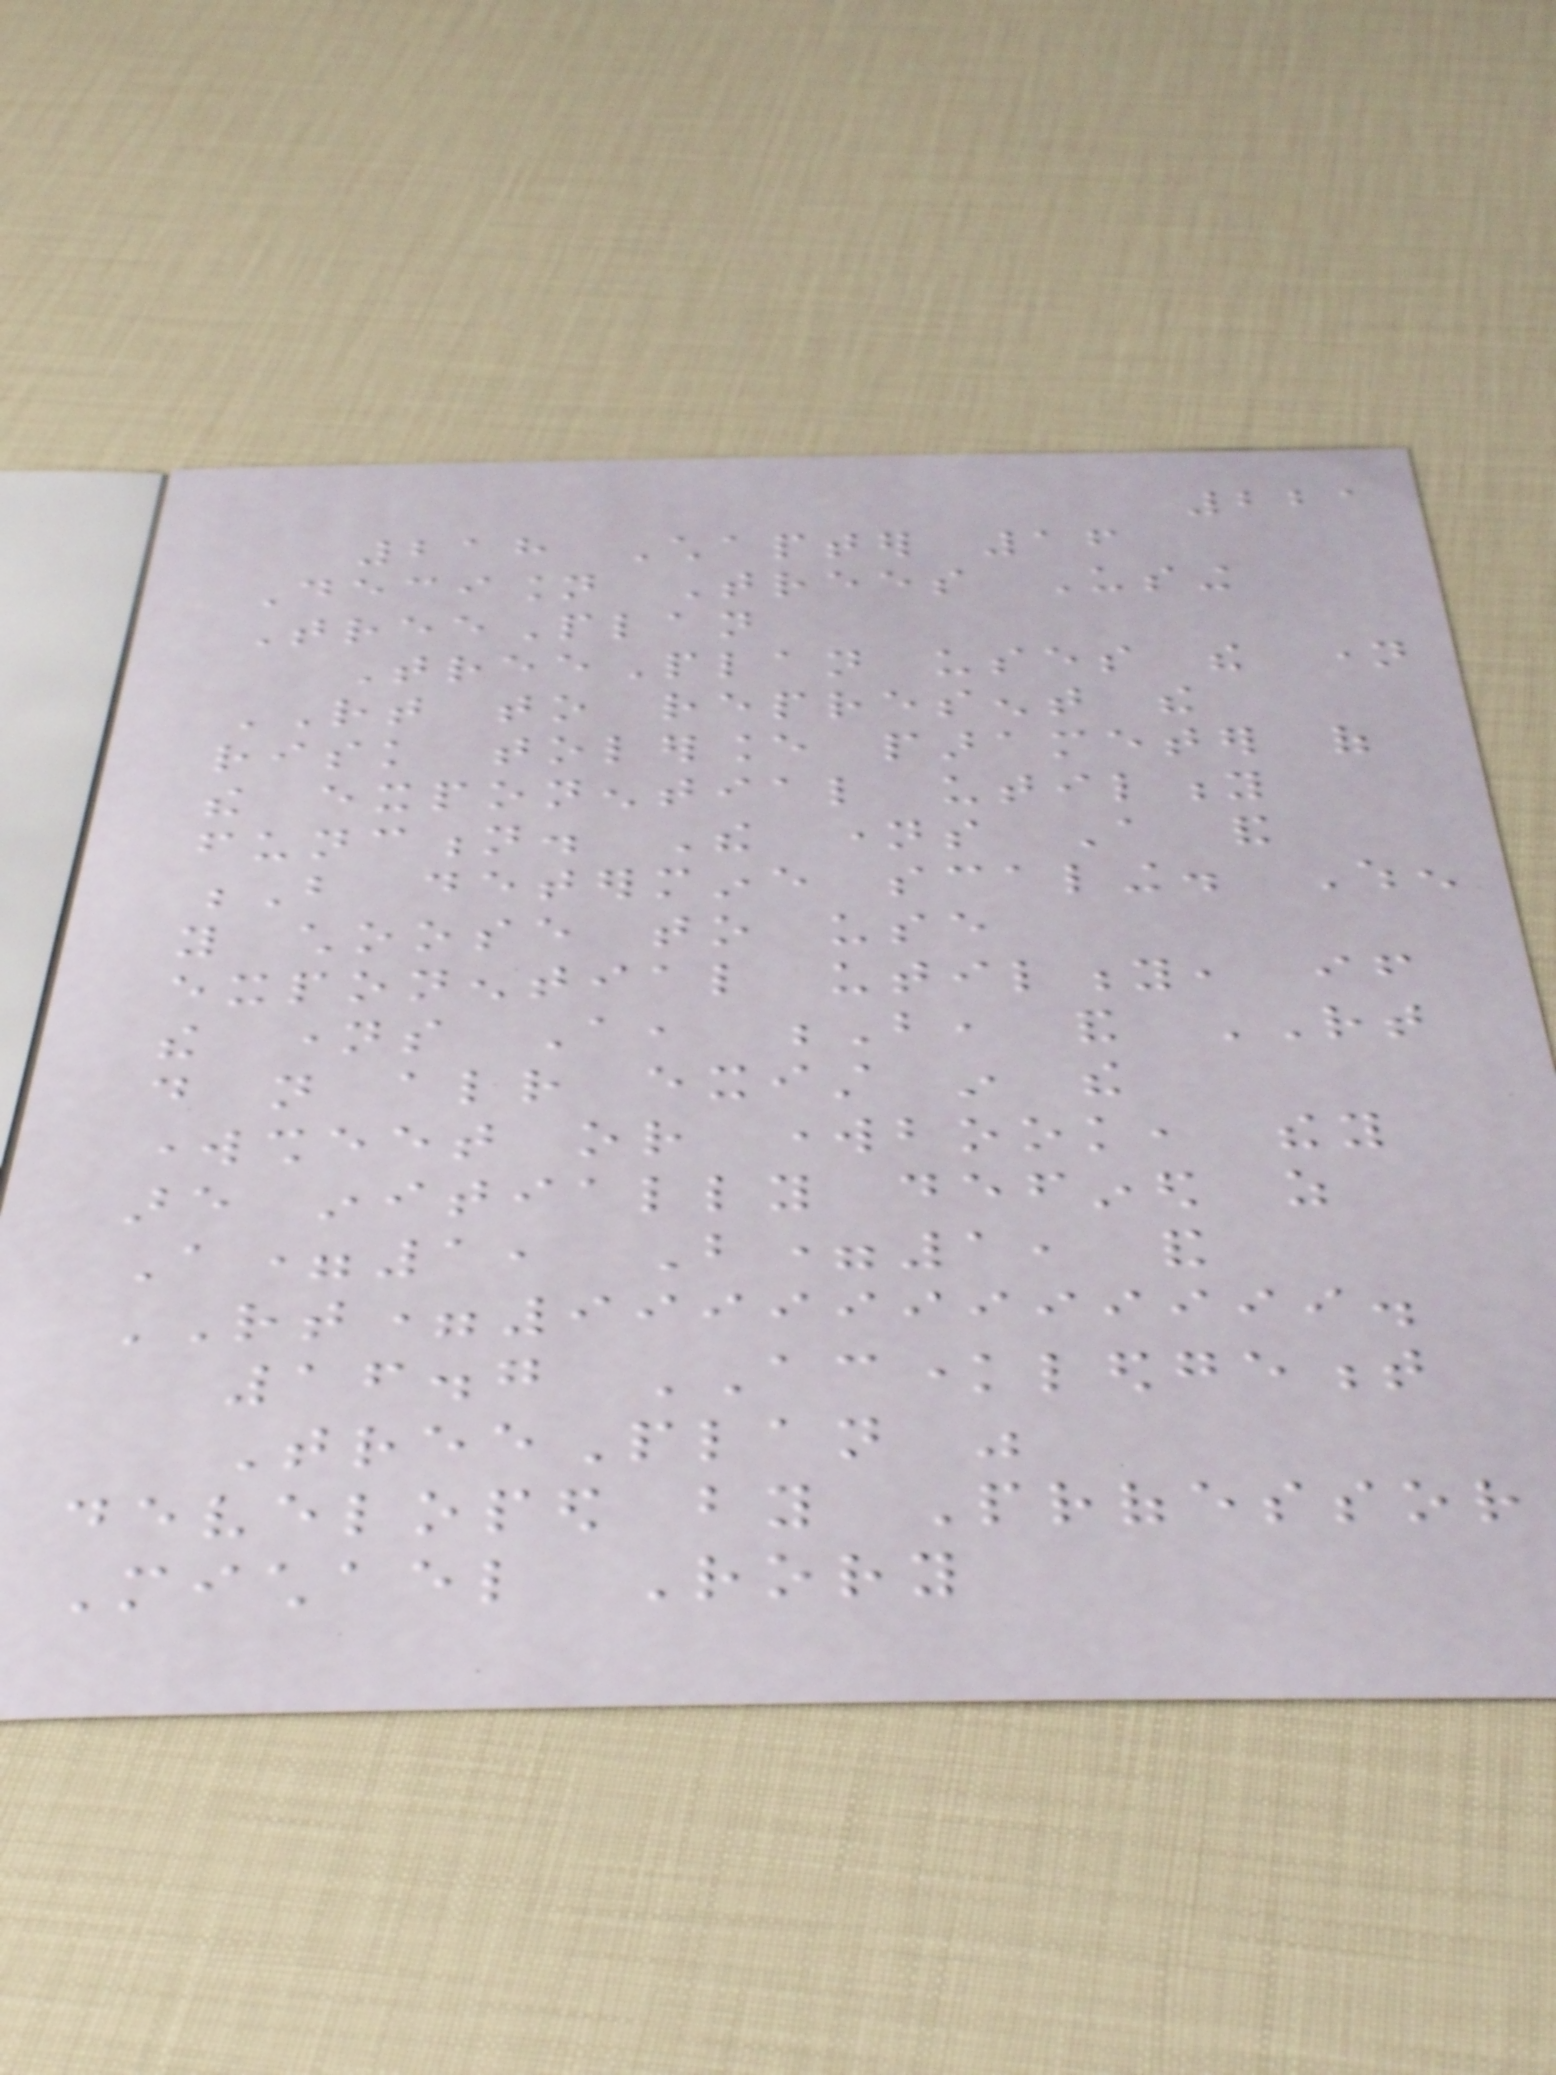221
218 Chapter 16
Decision Trees Using
TreePlan
TreePlan uses the name
RT to represent the
risk tolerance parameter of
the exponential utility
function. The names A and
B determine scaling. When
you choose to use
exponential utility, if
the names A, B, and RT
do not already exist in the
worksheet or workbook, they
are initially defined as
A=1, B=1, and
RT=999999999999.
16.7 ACKNOWLEDGEMENT
TreePlan was
developed by Professor
Michael Rory
